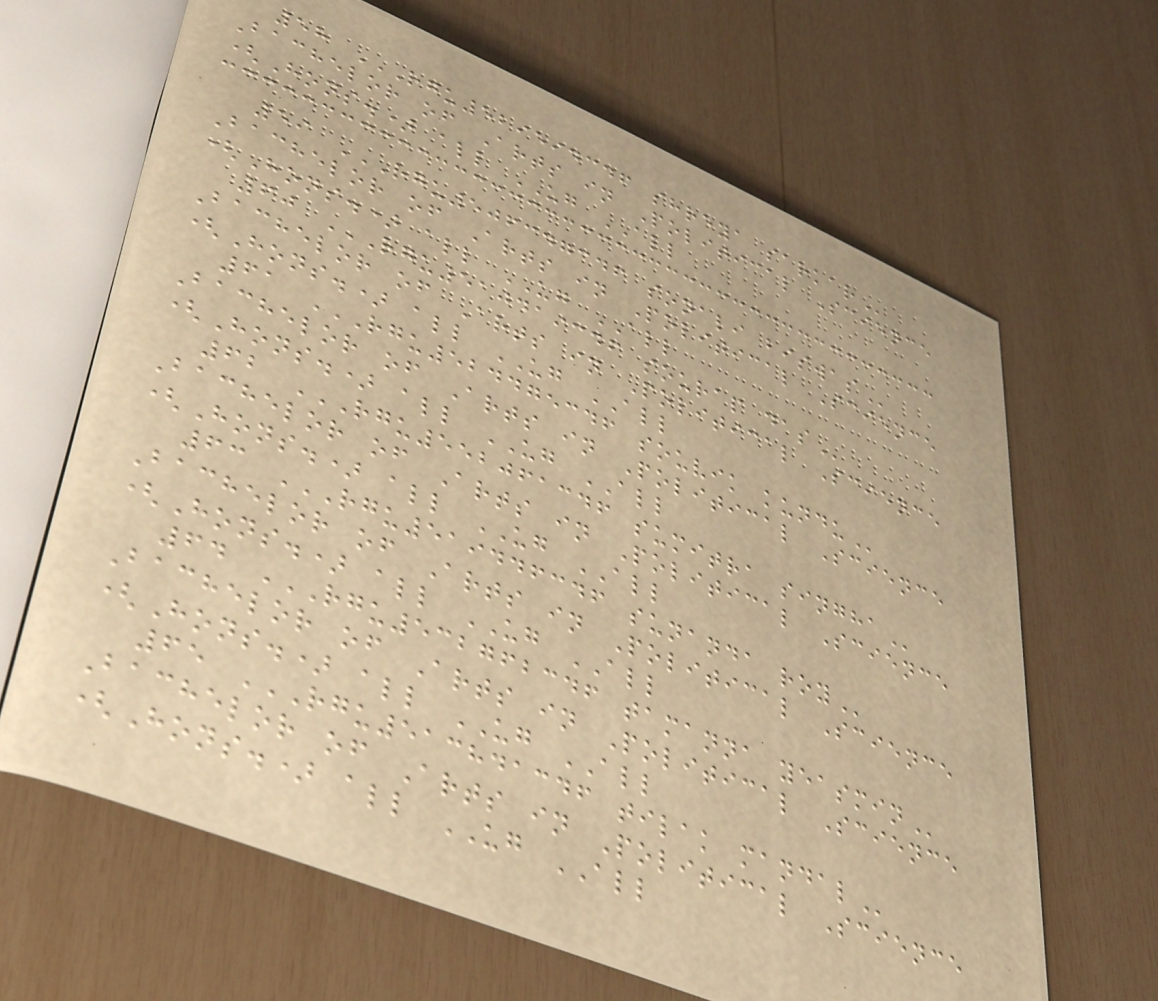58 RGU529594346 SHREYA SARKAR
Bachelor of Arts in Political Science
(Hons.) all UG ALL
59 RGU506347346 SONALI BISWAS
Bachelor of Arts in Political Science
(Hons.) all UG ALL
60 RGU510419346 SOURAP DAS
Bachelor of Arts in Political Science
(Hons.) all UG ALL
61 RGU524475346 SOUVIK KUNDU
Bachelor of Arts in Political Science
(Hons.) all UG ALL
62 RGU552061346 SUMITRA SINGHA
Bachelor of Arts in Political Science
(Hons.) all UG ALL
63 RGU519446346 SUNANDA ROY
Bachelor of Arts in Political Science
(Hons.) all UG ALL
64 RGU532762346 TAMANNA YEASMIN
Bachelor of Arts in Political Science
(Hons.) all UG ALL
65 RGU513841346 TILAK MANDAL
Bachelor of Arts in Political Science
(Hons.) all UG ALL
